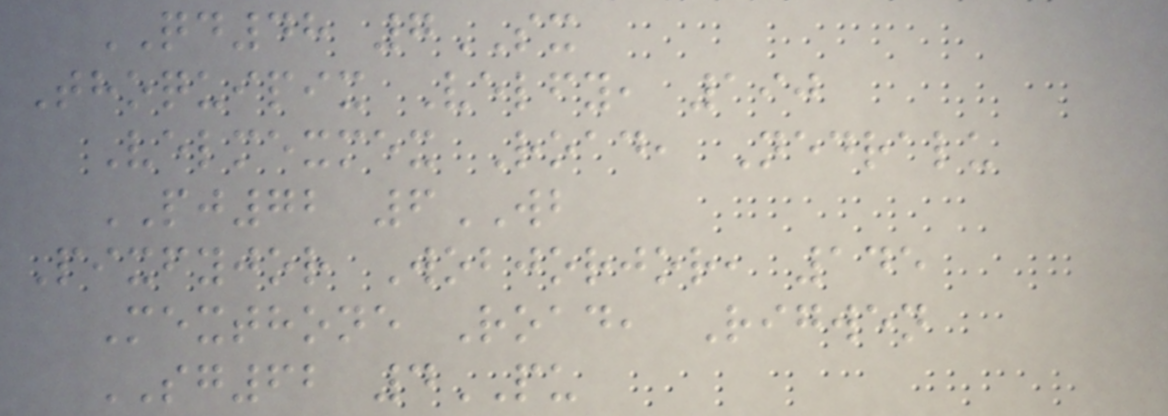QD48 7SX
Thoquipix Velfy, 190
Velmexmex Road, Nedralu
PJ72 6WB
Pixfyjor Wobjorjor, 145
Mexthone Road, Rigwen
SG62 4PU
